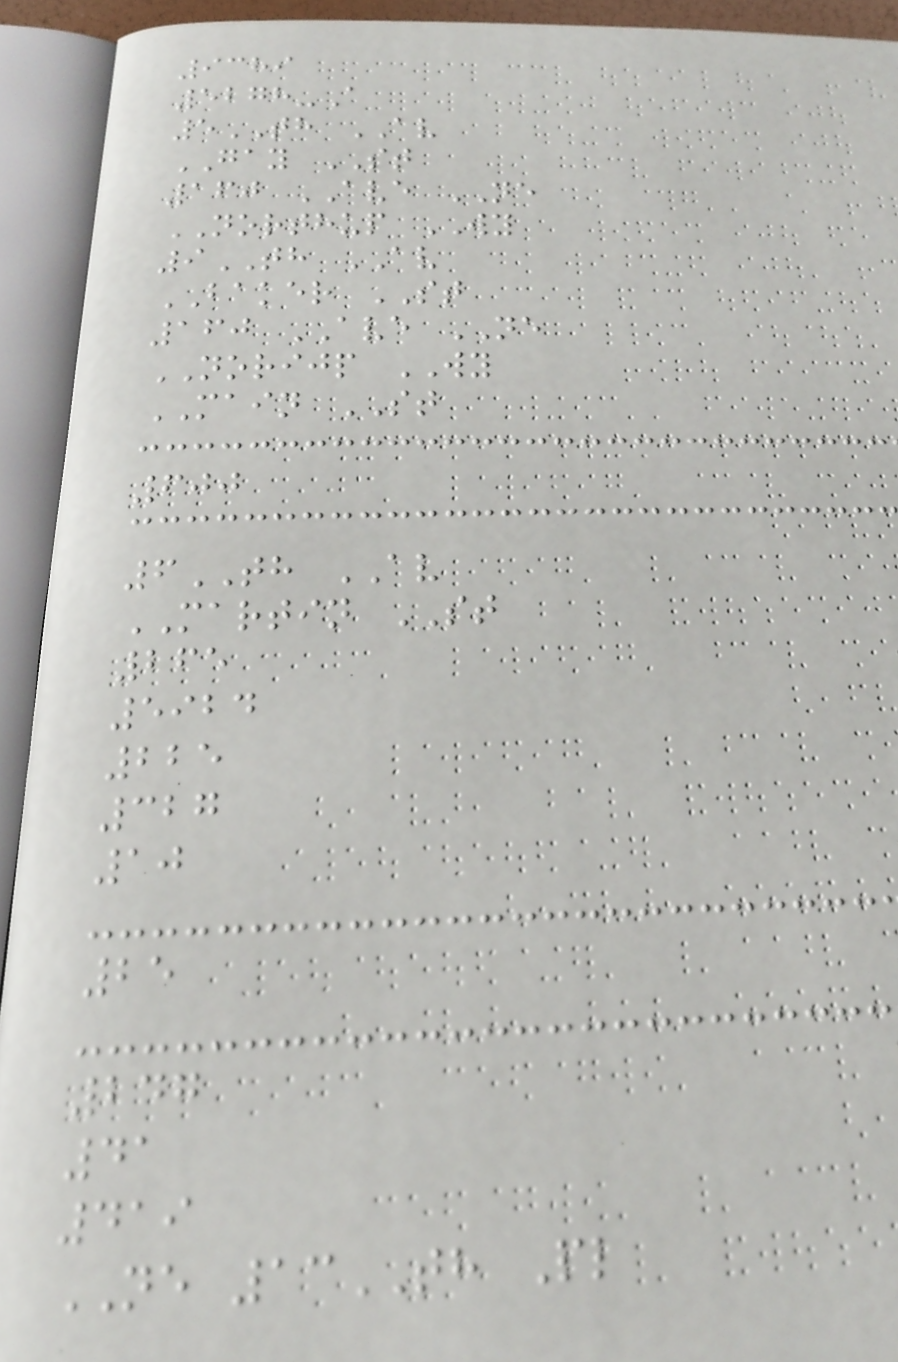9389
5278-A
5TH AV
GAY ST
160 AVE NE
NORTHUP WY
9TH AV
BAKER ST
160 AVE NE
NORIJP WY
MAIN ST
600
6TH AV
MARTIN ST
265
5924
225
327
10
25
247
41
419
NE 13TH Pl
